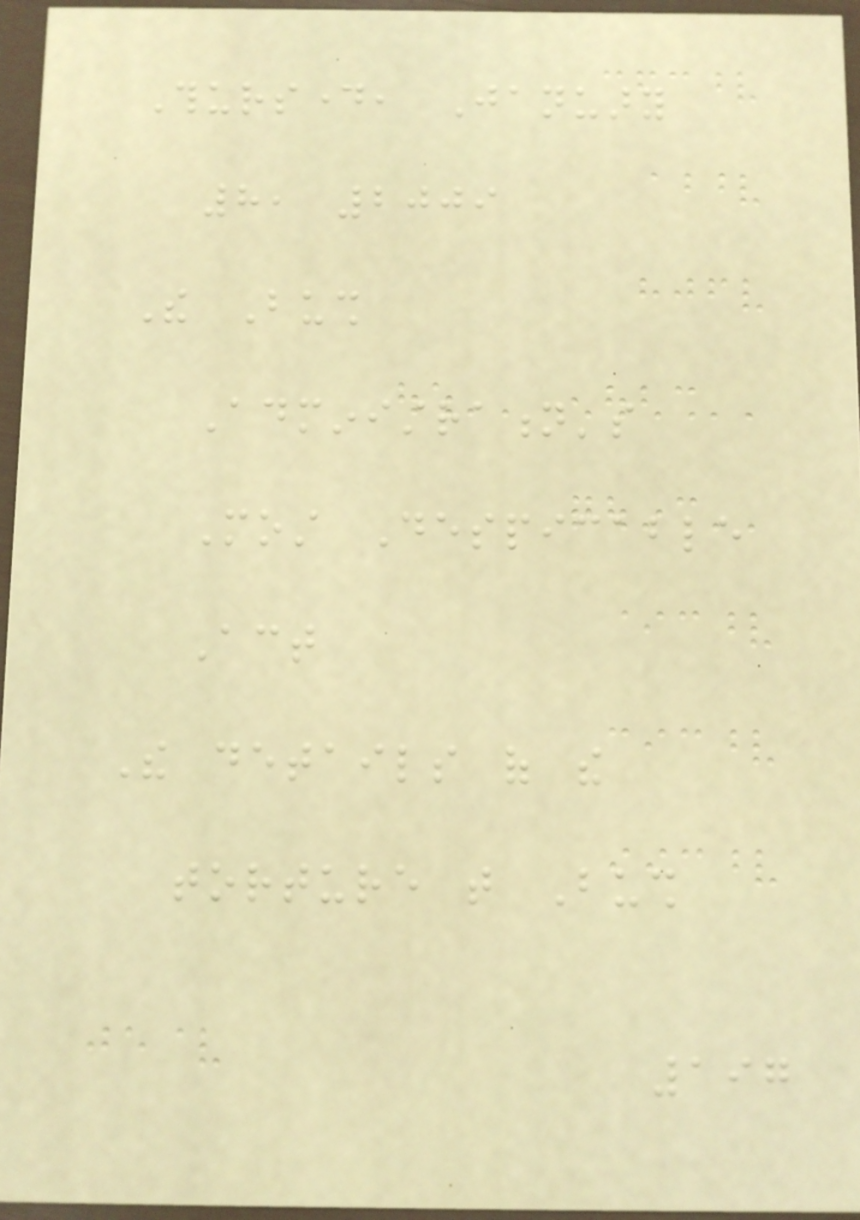Thursday, January
8, 2009
The Bush
Administration's
Most Despicable
Act
The details of the
torture that Bush
197
